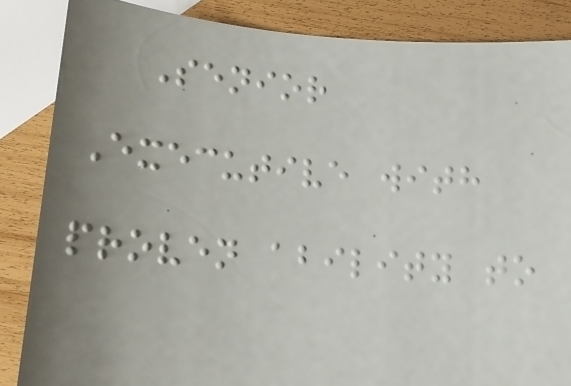Senior
Executive with
proven ability to
